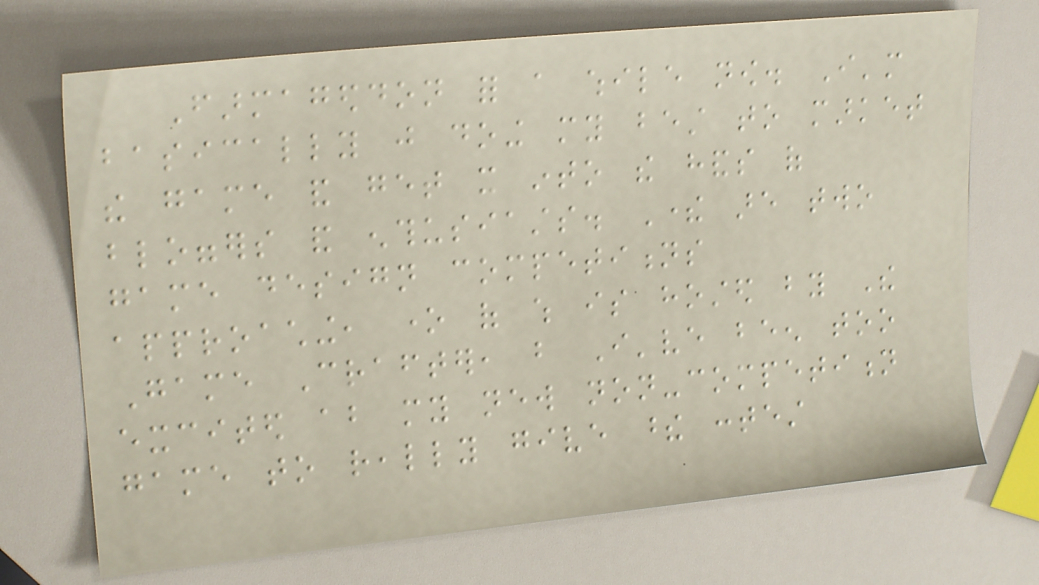Farmageddon for a while now. I'm
basically just doing my best to market
the game and get it into the hands of
bloggers and enthusiasts. There are two
game design competitions
approaching, one of which is hosted by The
Game Crafter, but I've been too
excited about my new non-competition
game to really give these contest
